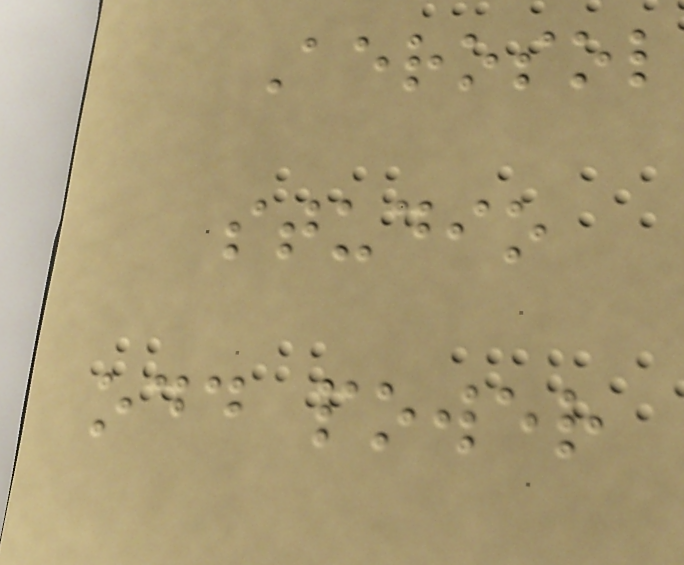Aerosol
studio
odd power
